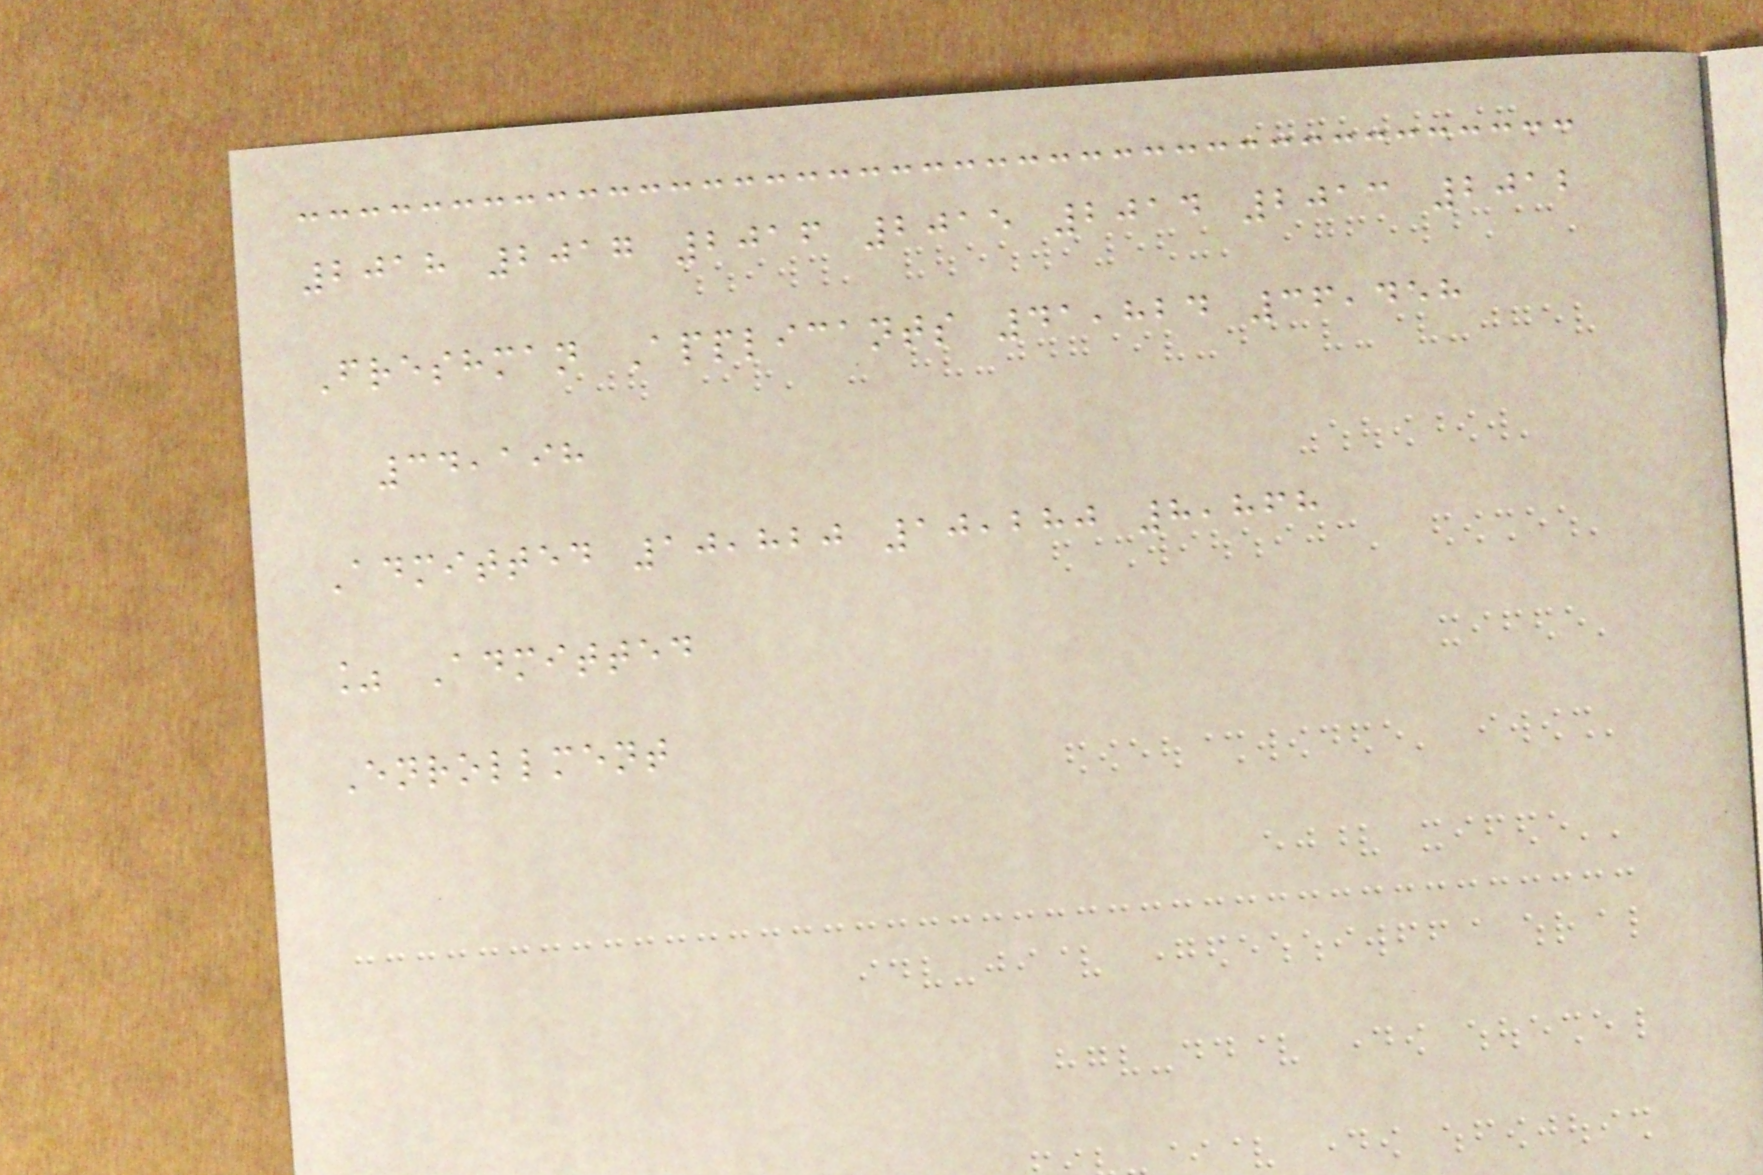2018 2017 2016 2015 2014 2013 2012
Freshman Applicants 41,824 36,458
34,198
Admitted 10,820 10,280 8,868
% Admitted
Enrollment
